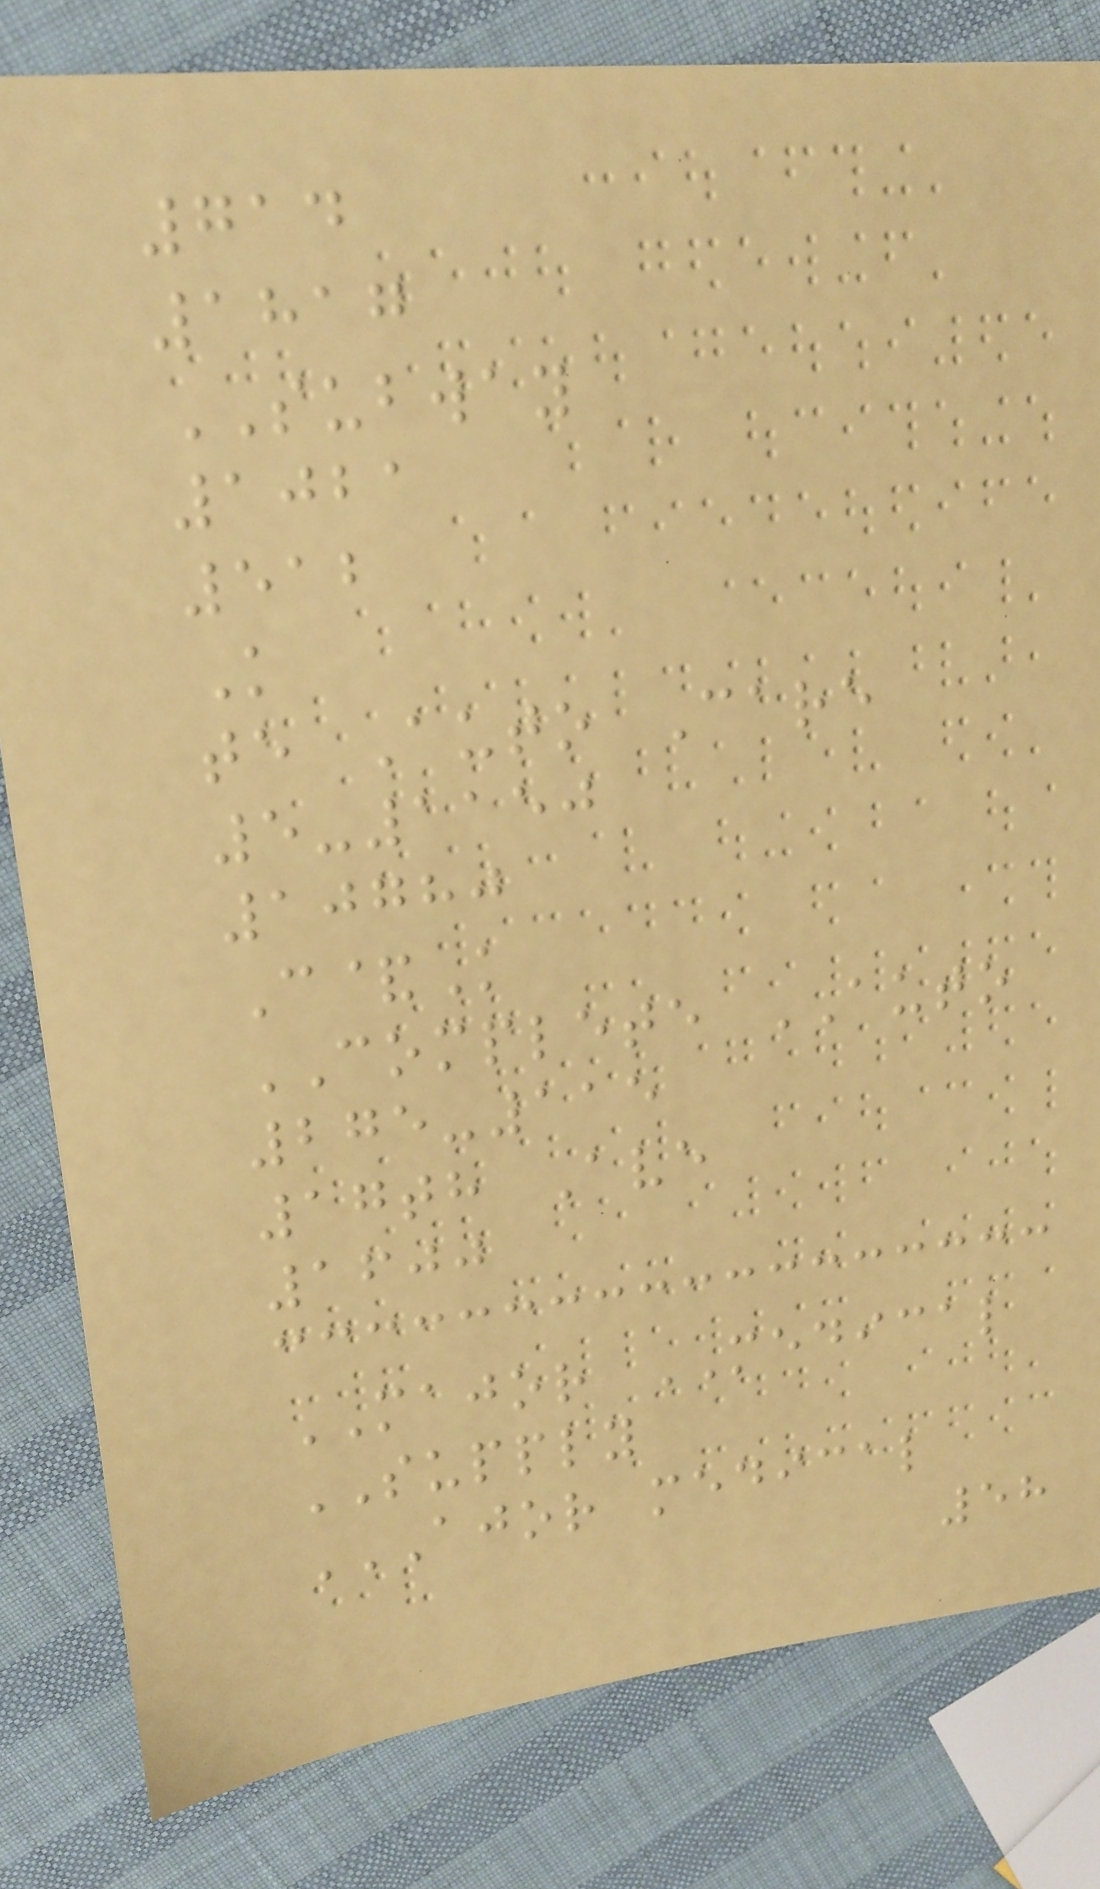714
1817
SUBWAY
1021
512
K
te Auto Care
5-1150
10780
C&K
COMPLETE AUTO
275-115
17th Ave
1600
MAJOR MEDICAL
SUPPLY
AJOR MEDICAL
58
